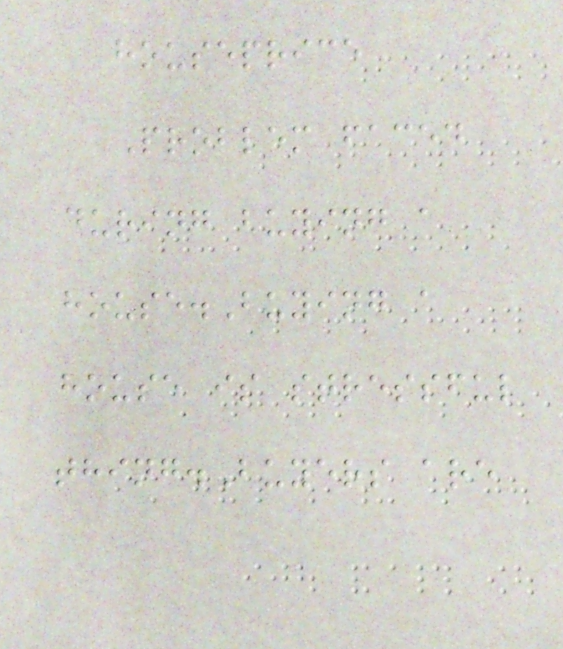houseprice
Problem faced
during buying a
house.Buying a
house is stressful
thing.Buyers are
